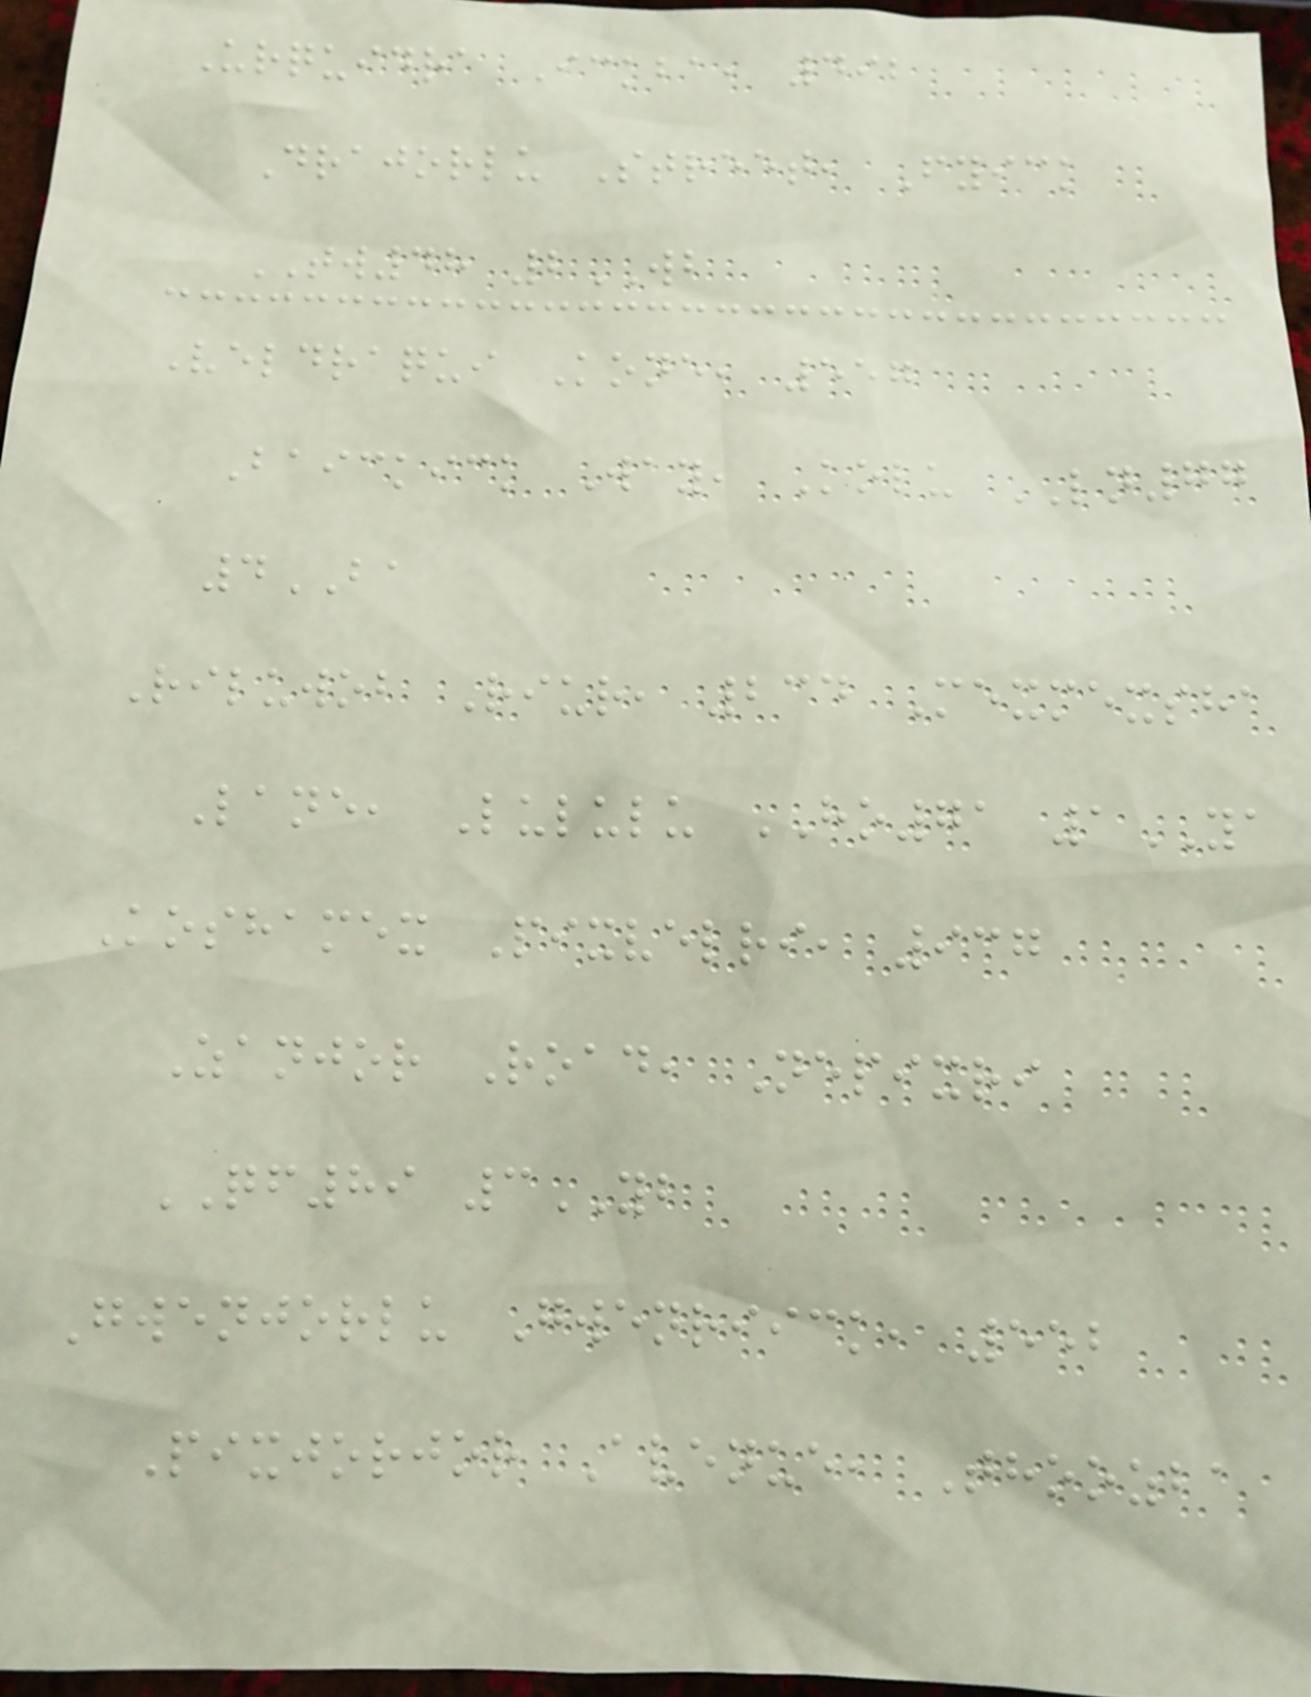Urquidra Ickba, 492
Drajorlu Street, Fyick
TW48 2WB
Veldraqui Kone, 557
Baickick Way, Kolu LN77
4BA
Riluwob Riur, 234 Mexmexsha
Lane, Lululu HO71 1YA
Koshamex Pixvelri, 937
Zanjor Road, Nepixri
QF89 3YB
Gwenjorlu Gwenriick, 552
Pixjorjor Avenue, Thoozba
